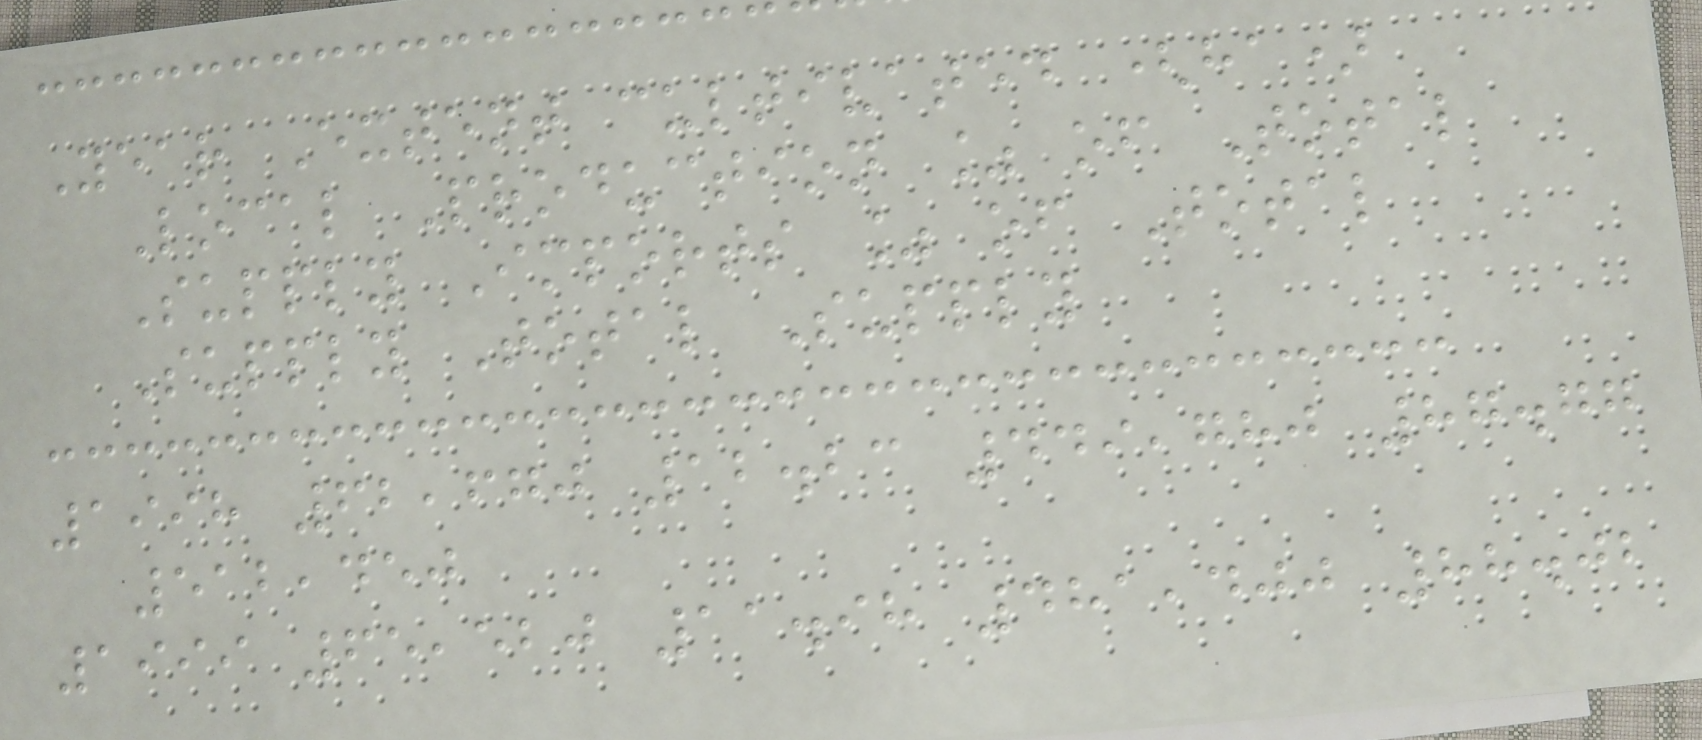Year Extent cultivated (ha)
Local Production % of Total
Supply Imports % of Total
Supply Total Supply
1998 62,670 12.23 449,780 87.77
512,450
1999 65,520 11.98 481,400 88.02
